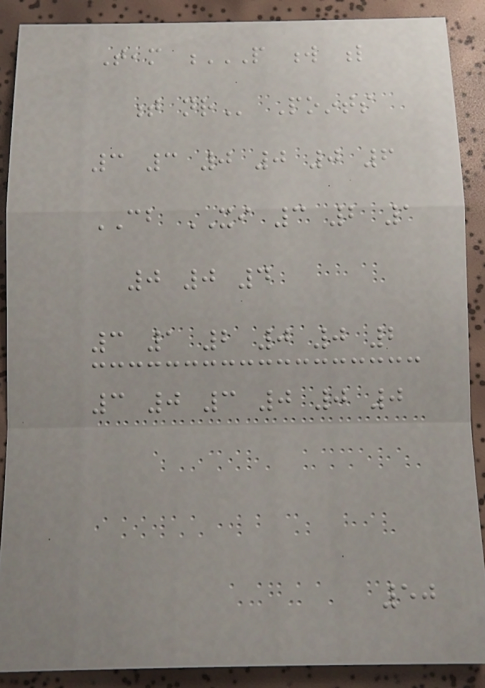Team P W L
T NR Points
3 3 0 0 0 6
CB XI 3 2 1
0 0 4
3 1 2 0 0 2
3 0 3 0 0 0
50
